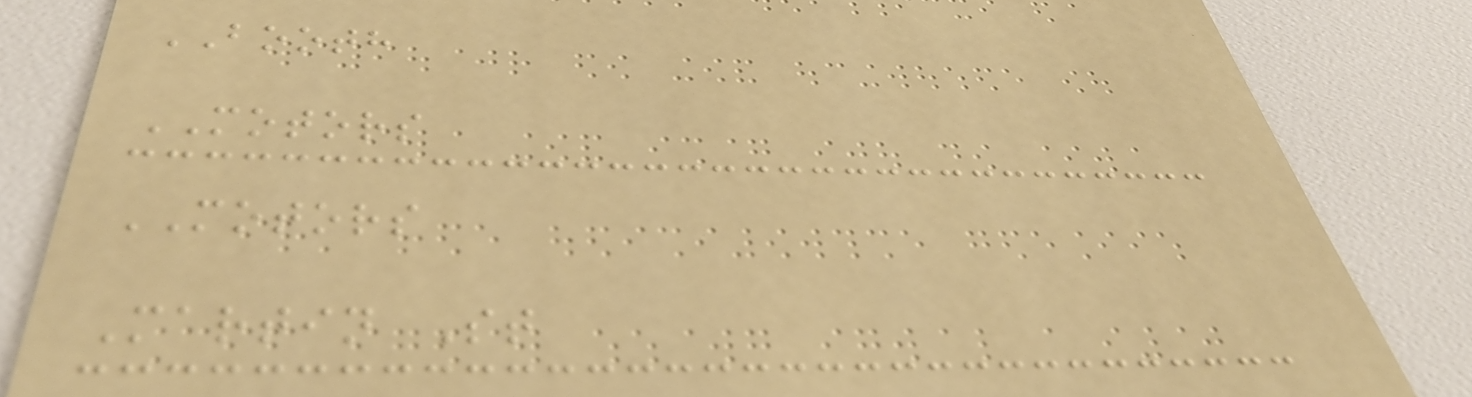BOOTH
MOTORS
MOTORS
Martin St
